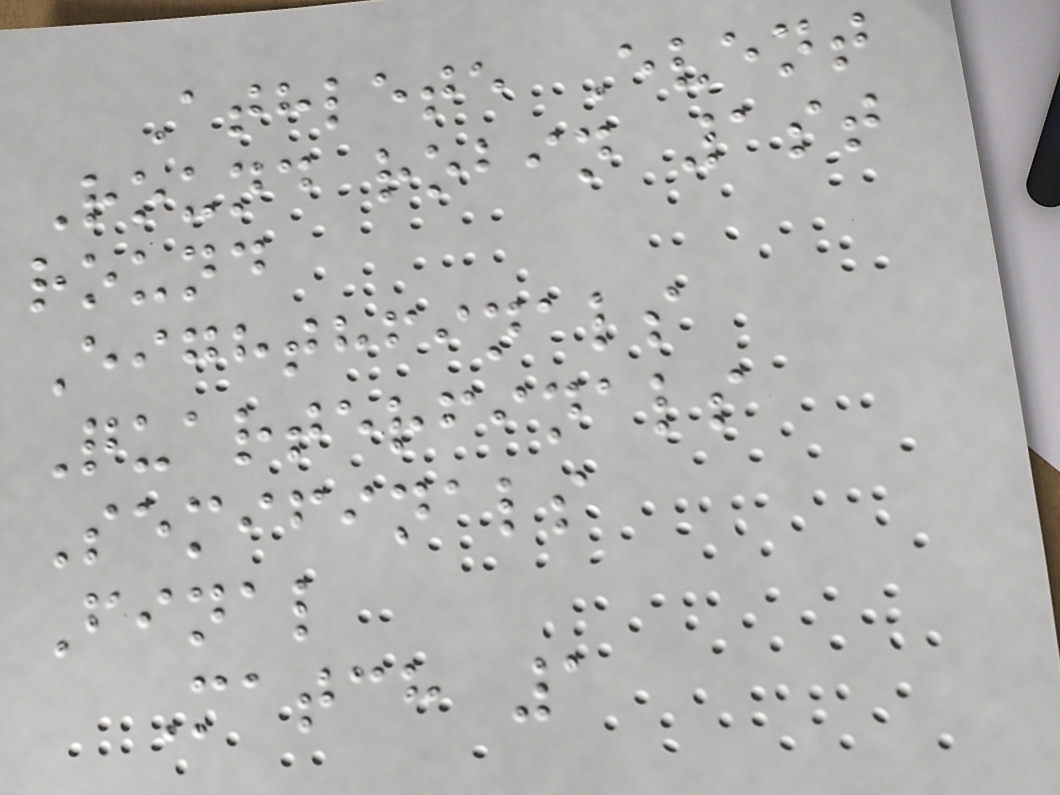Athlete Event
Round robin 1st
round
Eighthfinals
Quarterfinals
Semifinals
Final
Match 1
